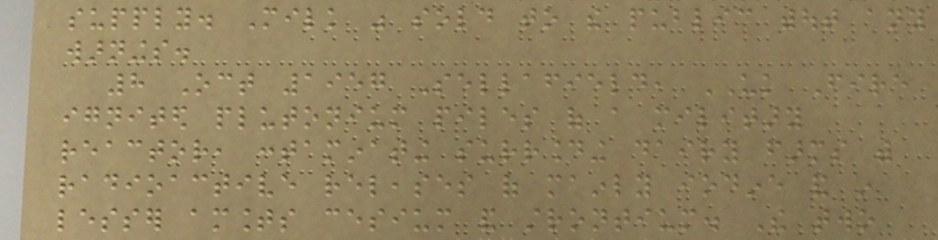supply. Milk was sold to the public without any
warnings.
8 Oct 1957 Sellafield, UK Fire
ignited plutonium piles of a military
reactor, contaminating surrounding dairy farms with
radioactive releases of mainly iodine and in
lesser amounts cesium and strontium. The two
